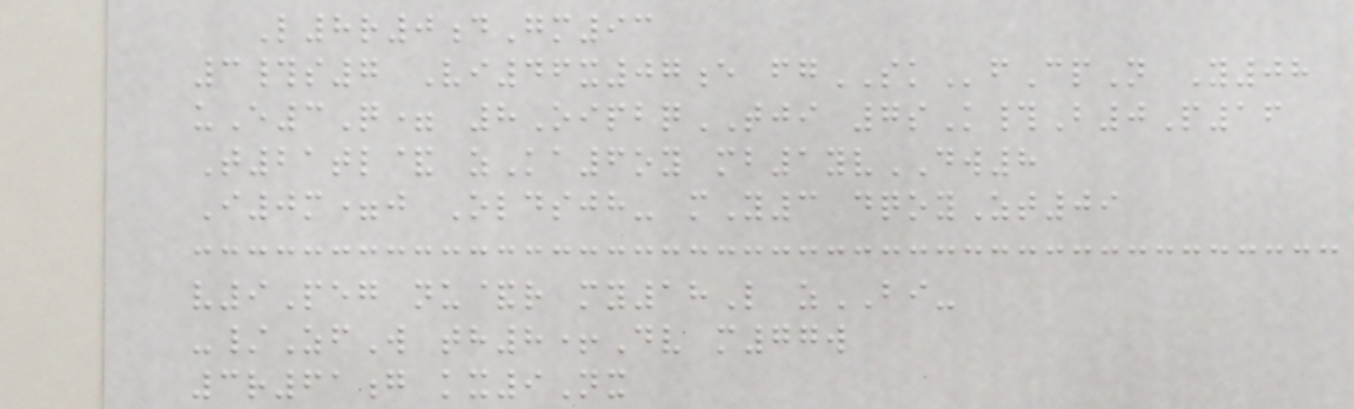L8r0dGm93
3#s7 Vi46x07e fgSKfCpN Y08
uE3Q= 8OipbqTJI 7sK#B0P16
T21tl& zKa6oy mb1yvDW8
I0m=j Oldsjh- mY3 dqoyZt09
v9Peg nu&r my18L zBI-
-/ZfW th8+Dv m77w
3r61g kx9Nx
